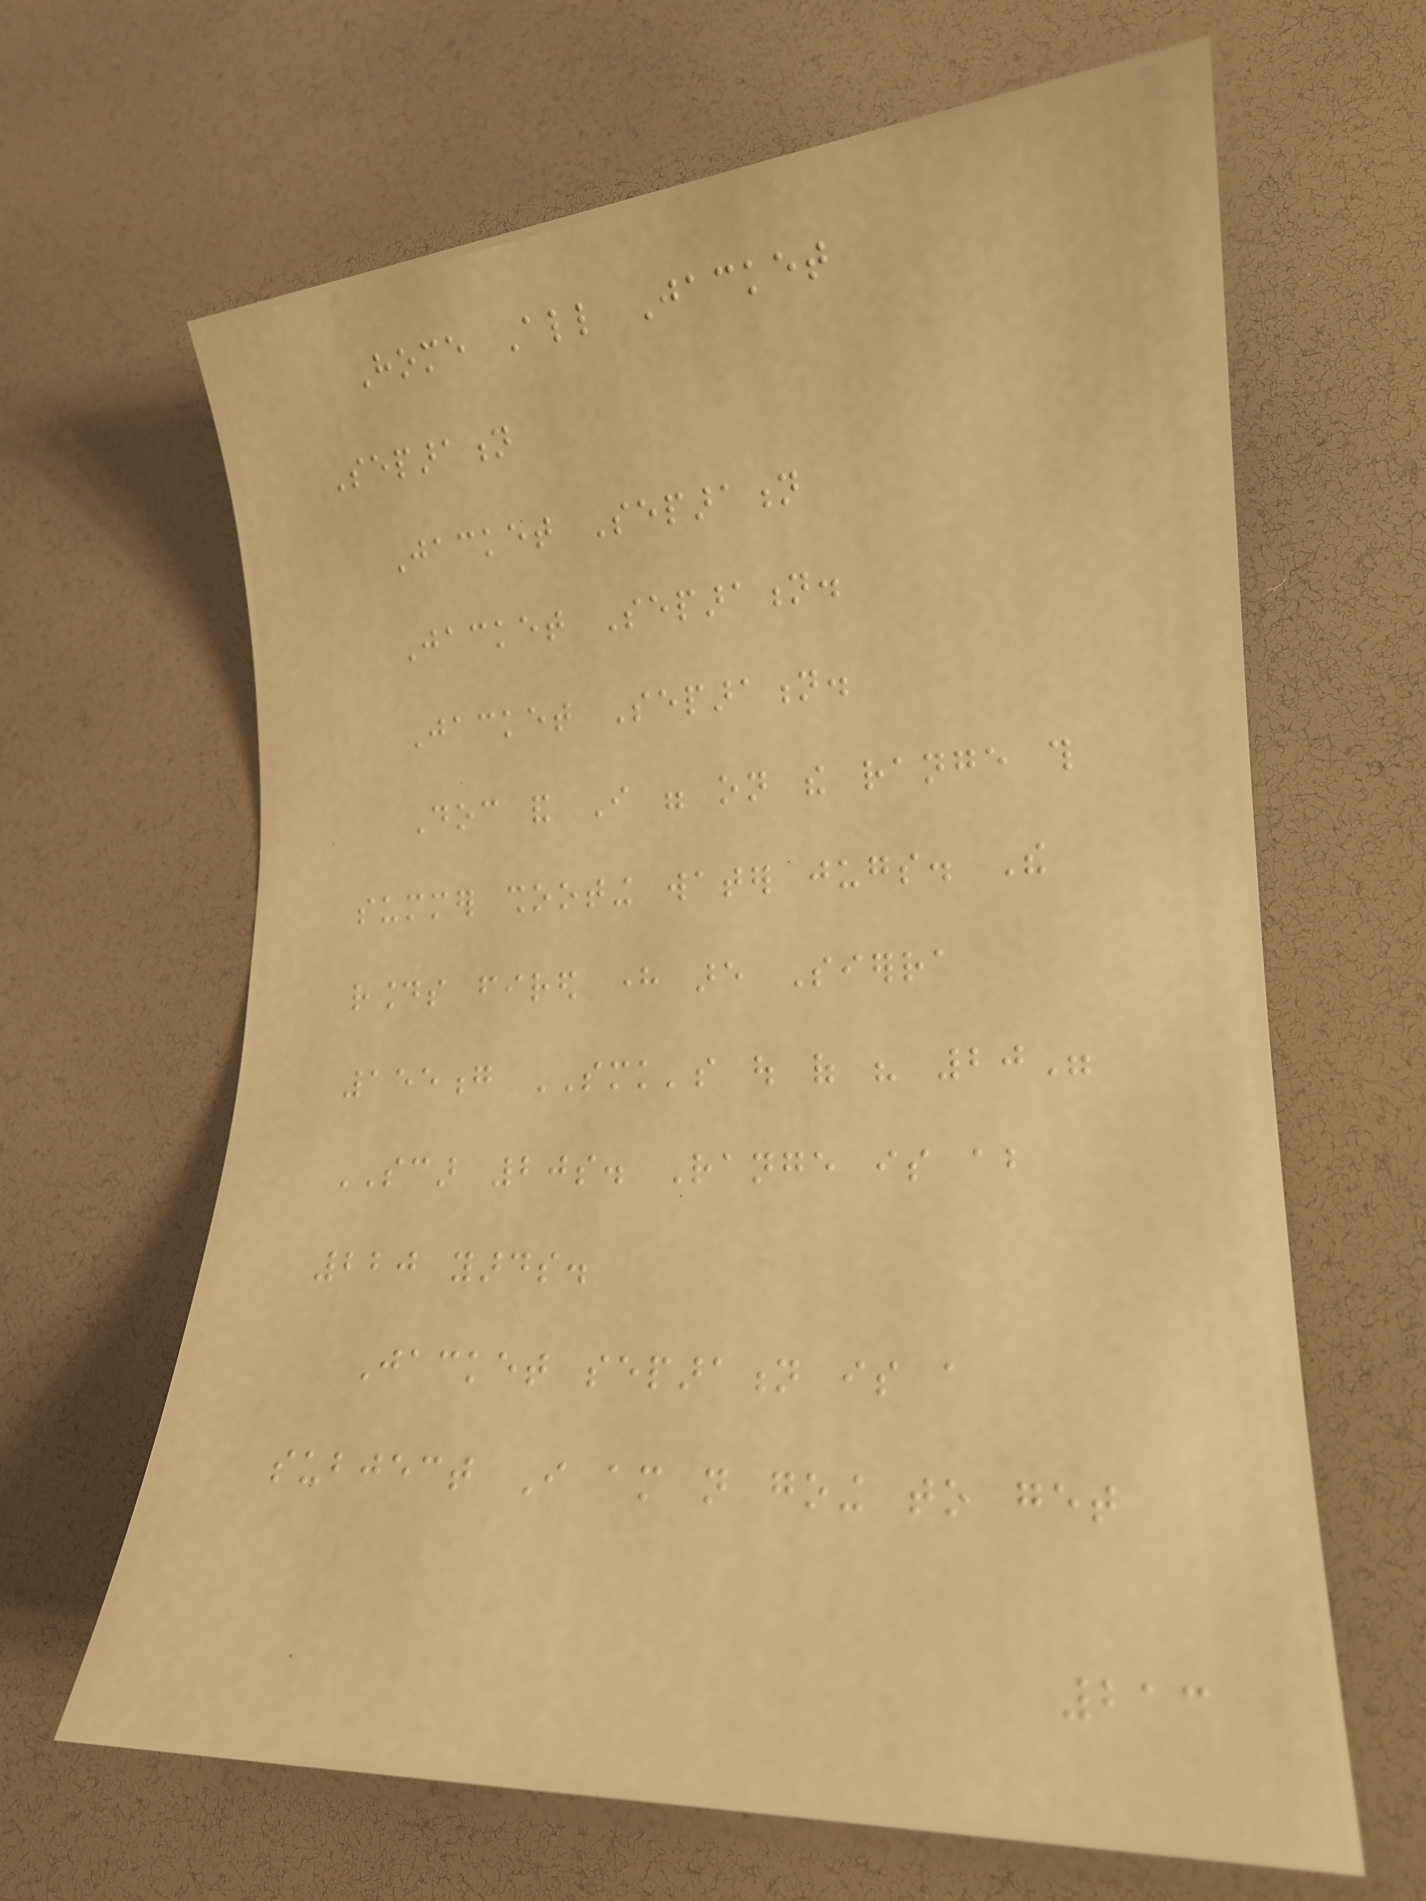Home All Jacket
Separation
Jacket Separation
Jacket Separation.
Jacket Separation.
Doc and I were on the range this
summer shooting water jugs. The
rounds fired here are Sierra
155g SMK's out of his 20"
SCAR 20s. Range is about
220 yards.
Jacket separation is a
subject I am not going to get
213
